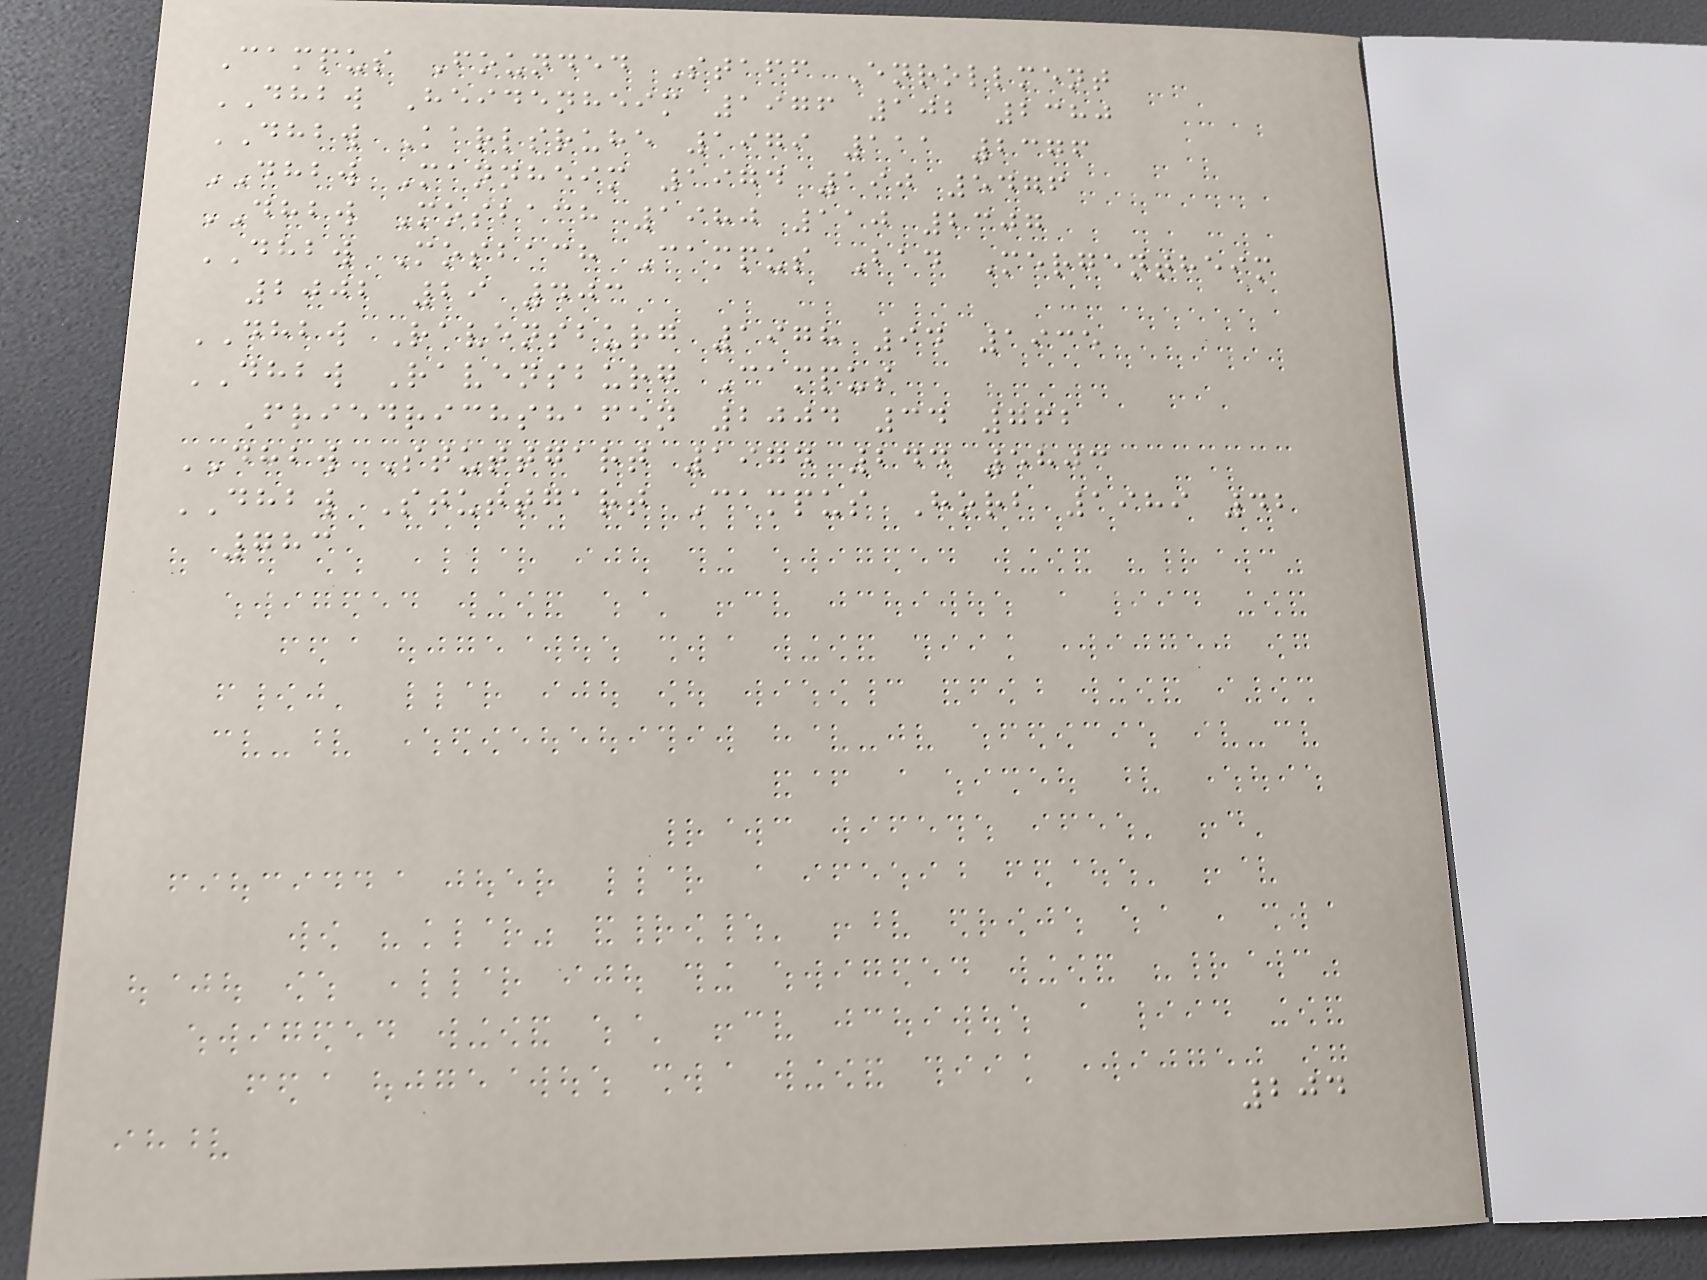Campus Founded Staff Enrollment
DHBW Heidenheim 1976 102 2380
DHBW Karlsruhe 1979 111 2376
DHBW Mannheim 1974 190 5476
DHBW Mosbach 1980 110 2307
DHBW Mosbach Campus Bad Mergentheim
2002 29 403
DHBW Ravensburg 1978 94 1935
DHBW Ravensburg Campus
Friedrichshafen 2004 34 762
DHBW Stuttgart 1974 244 5803
DHBW Stuttgart Campus Horb 1989 42
783
204
